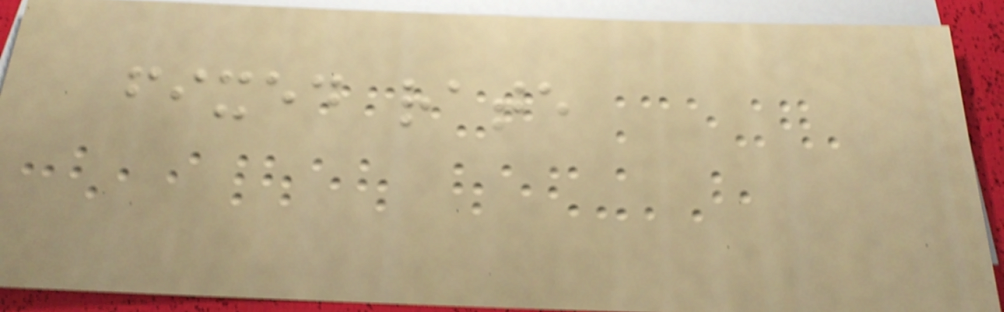fixed rate
